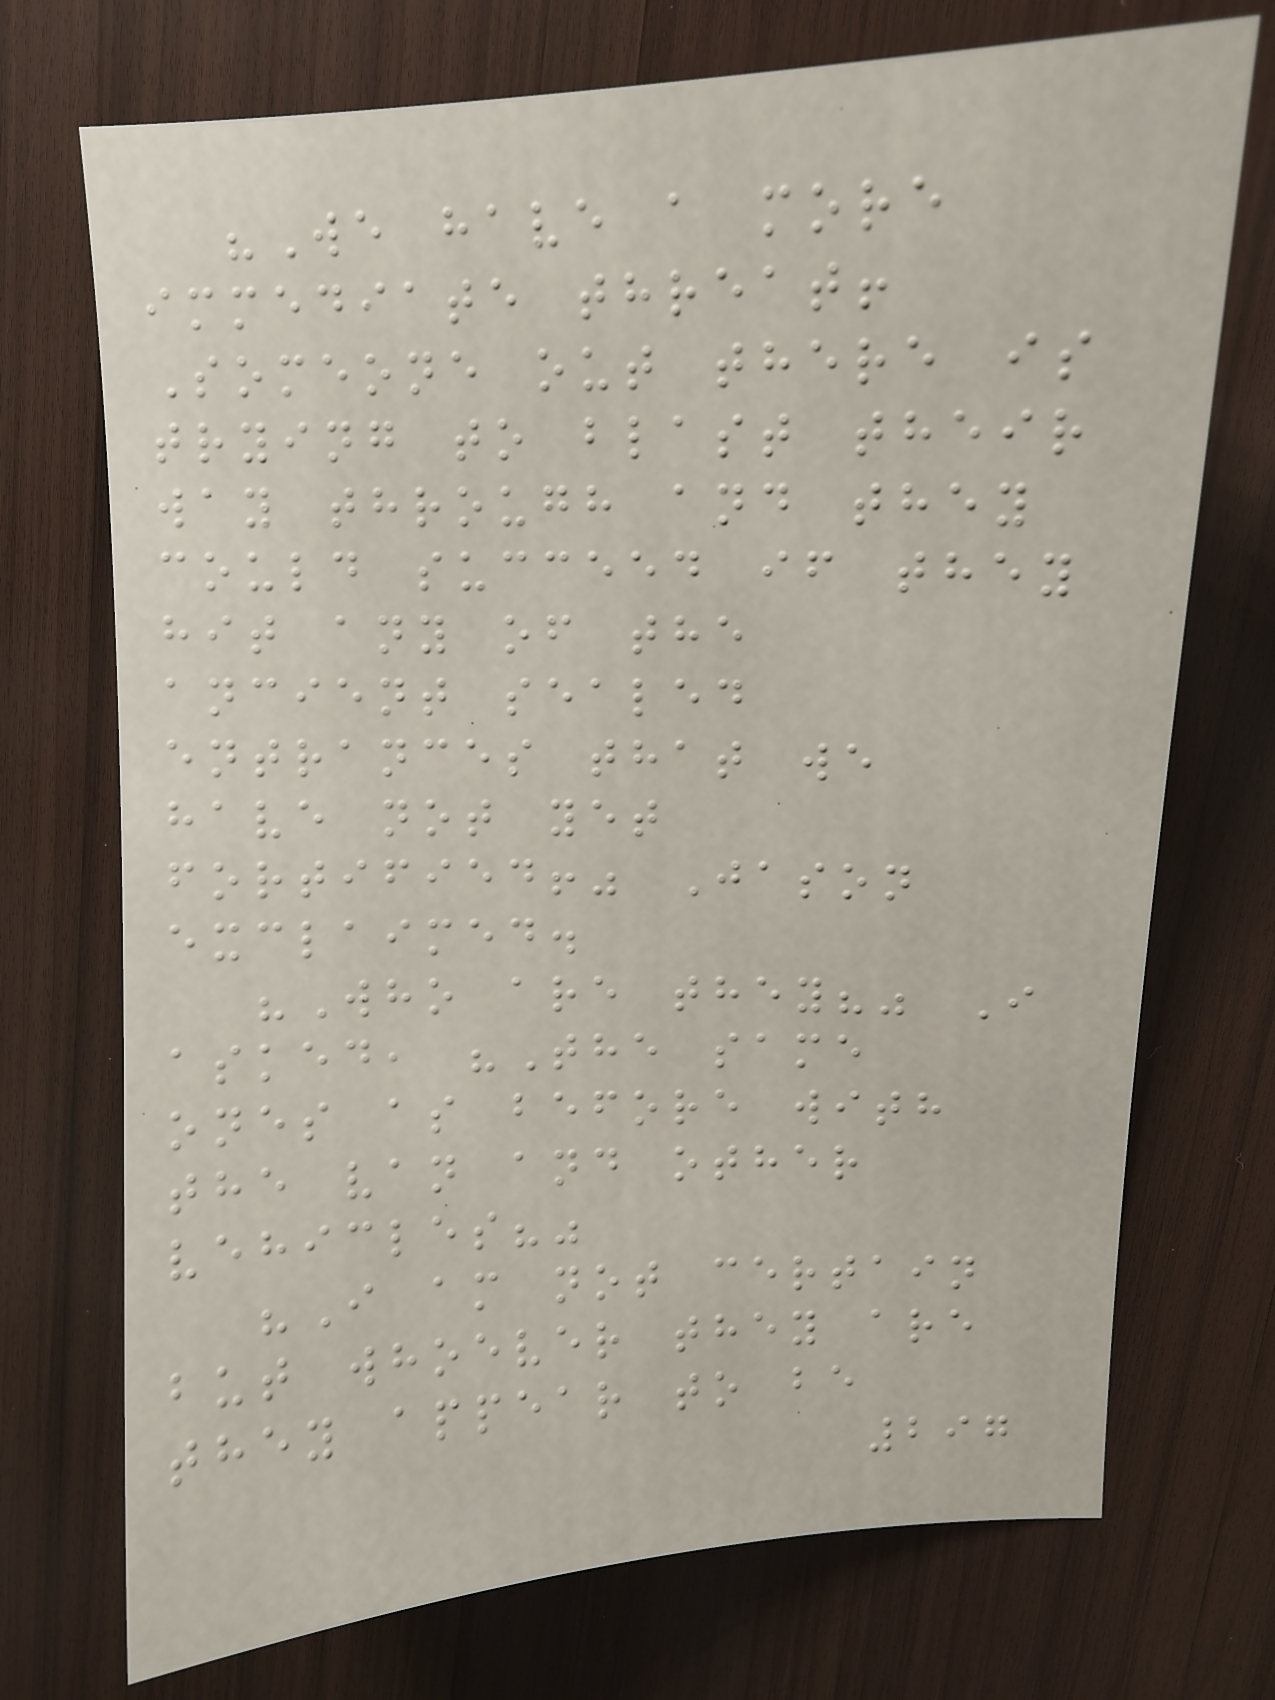"We have a more
immediate threat!
Someone out there is
trying to blast their
way through and they
could succeed if they
hit any of the
ancient sealed
entrances that we
have not yet
fortified!" Jason
exclaimed.
"Who are they?" I
asked, "The same
ones as before with
the van and other
vehicles?"
"I am not certain
but whoever they are
they appear to be
297
